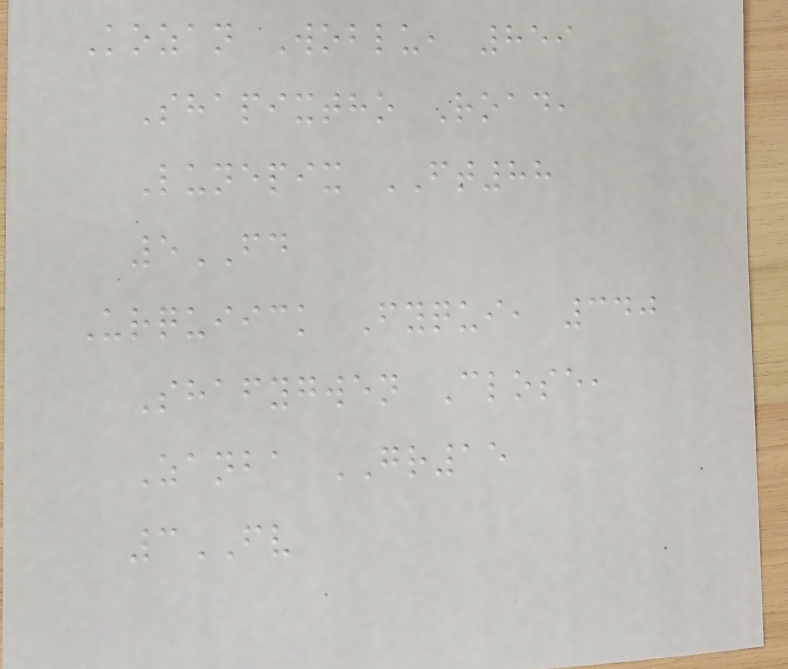Kozan Woblu, 859
Shapixtho Road,
Lunepix FT88
5FD
Urquiick Fyqui, 340
Shafygwen Close,
Zanba GR15
3FV
